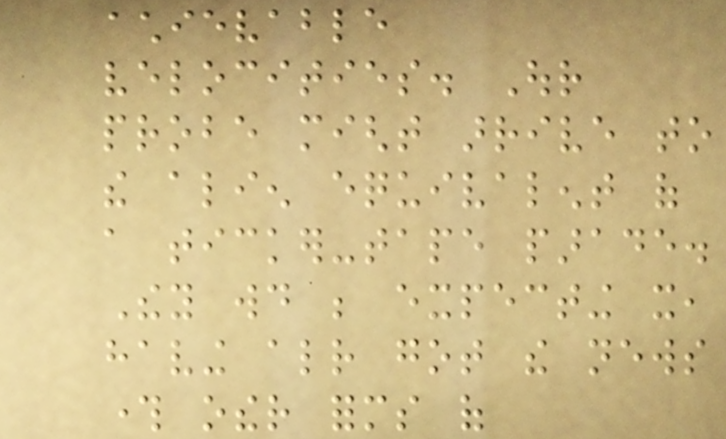achievable
velocities. Our
probe might arrive to
the alien equivalent of
a ticker-tape parade.
They would be expecting it,
having already got the news
through other forms of
